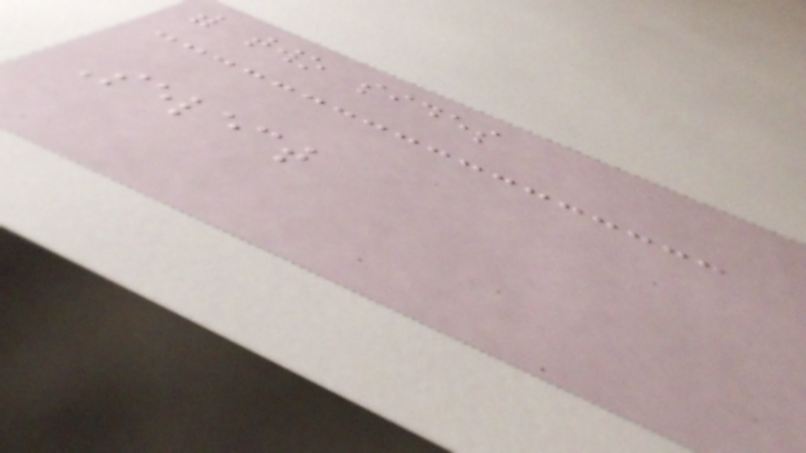with two sides
Select
